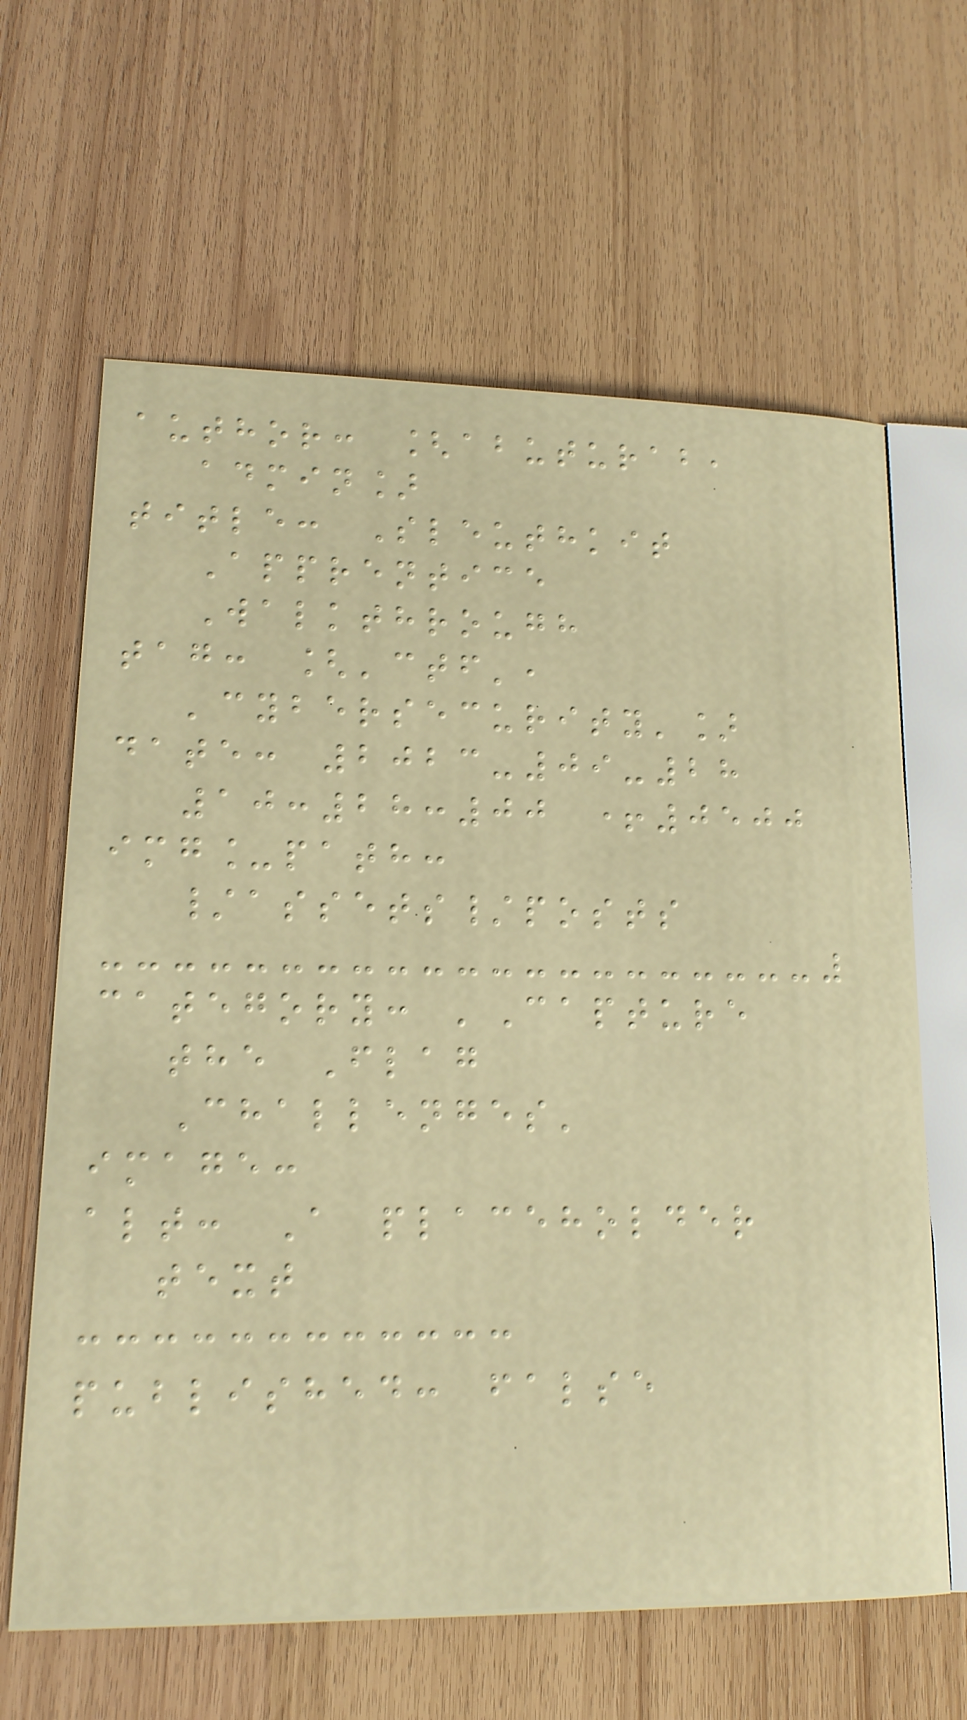author: [abuturab,
admin]
title: Sleuthkit
Apprentice
Walkthrough
tag: ['ctf',
'cybersecurity']
date: 2023-09-28
10:28:00 +0500
img_path:
/assets/posts
category: 'Capture
the Flag
Challenges'
image:
alt: A placeholder
text
published: false
